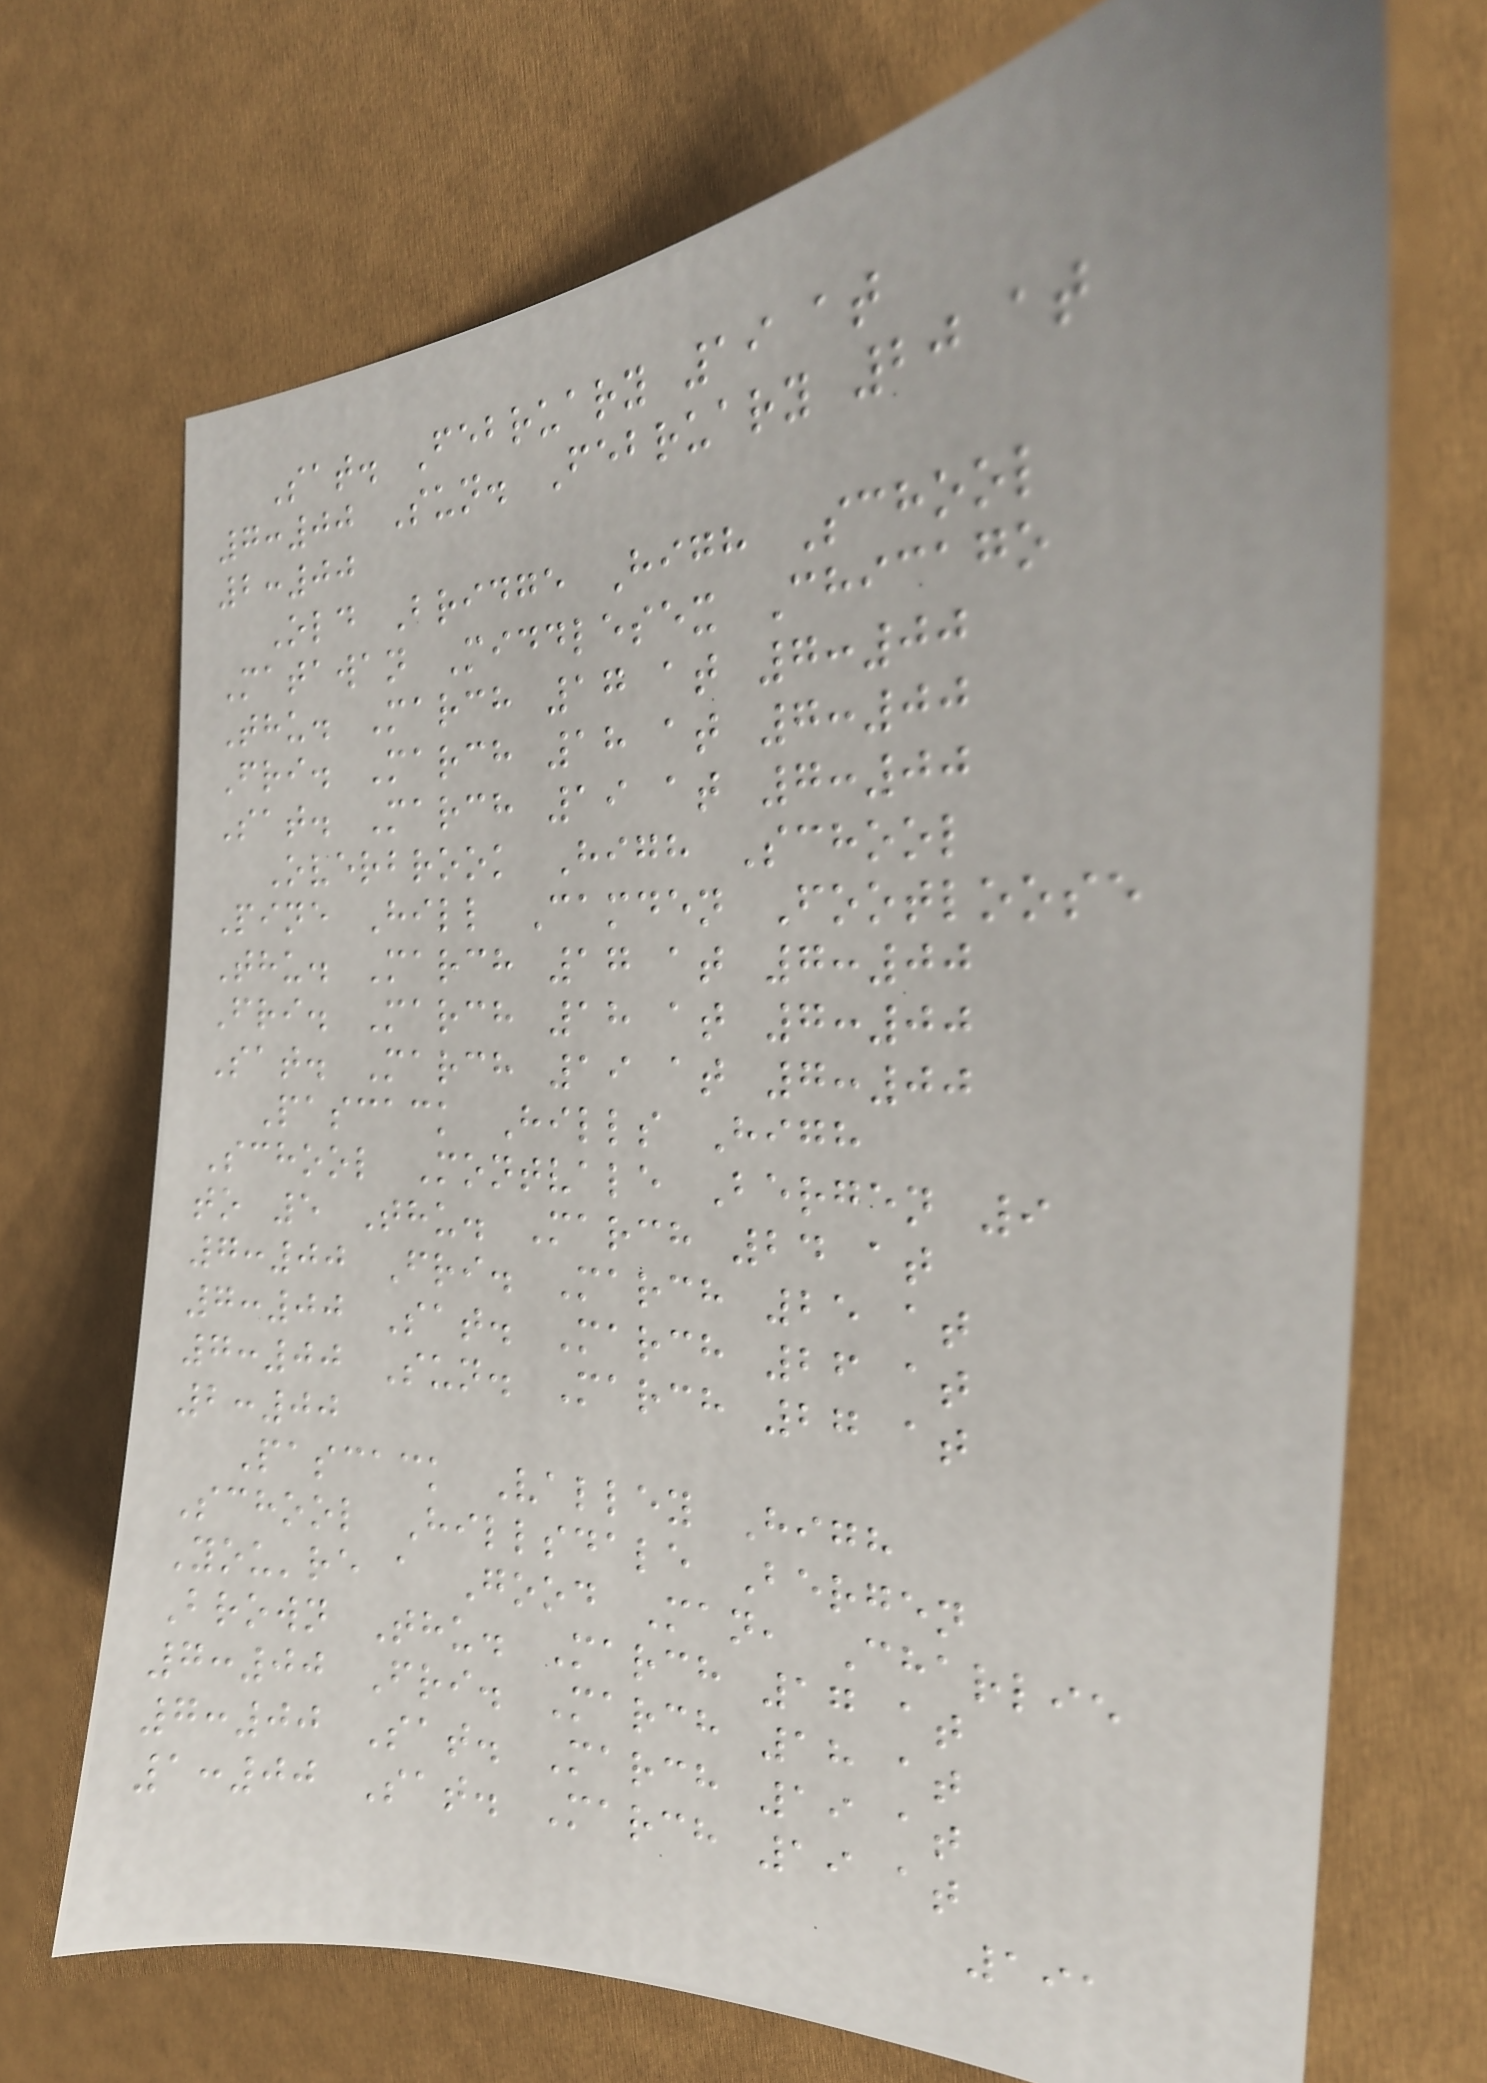Sat. February 19 at
7:00 Sun. February 20 at
2:00
Old Bridge High School
Matawan Middlesex Chicago
Thu. March 17 at 7:00
Fri. March 18 at 7:00
Sat. March 19 at 7:00
Overbrook High School
Pine Hill Camden Footloose
Thu. March 17 at 7:00
Fri. March 18 at 7:00
Sat. March 19 at 7:00
Pascack Hills High
School Montvale Bergen 9
to 5 Thu. March 24 at
7:00 Fri. March 25 at
7:00 Sat. March 26 at
7:00 Sun. March 27 at
2:00
Pascack Valley High
School Hillsdale Bergen
You're a Good Man, Charlie
Brown Thu. March 17 at
7:00 Fri. March 18 at
7:00 Sat. March 19 at
1:00 Sat. March 19 at
191
